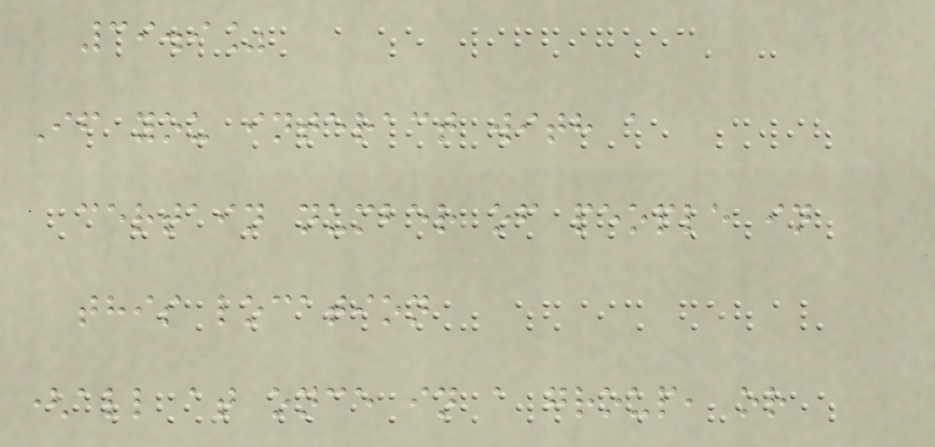39.9%
If you interact with a
certain number of people in
this location
(all at once in a group, or
